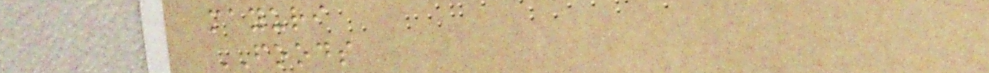mayuri
FOODS
